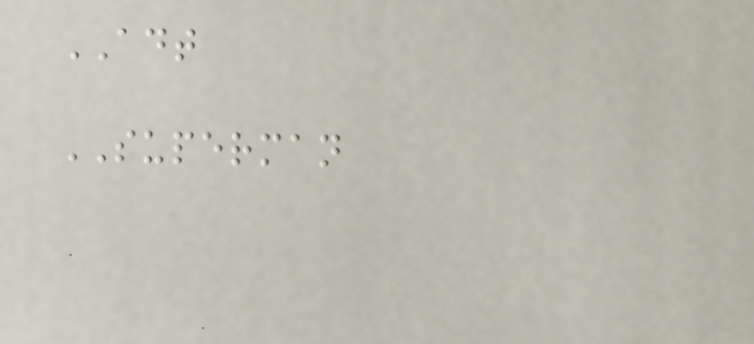ADT
SUPERMAN
